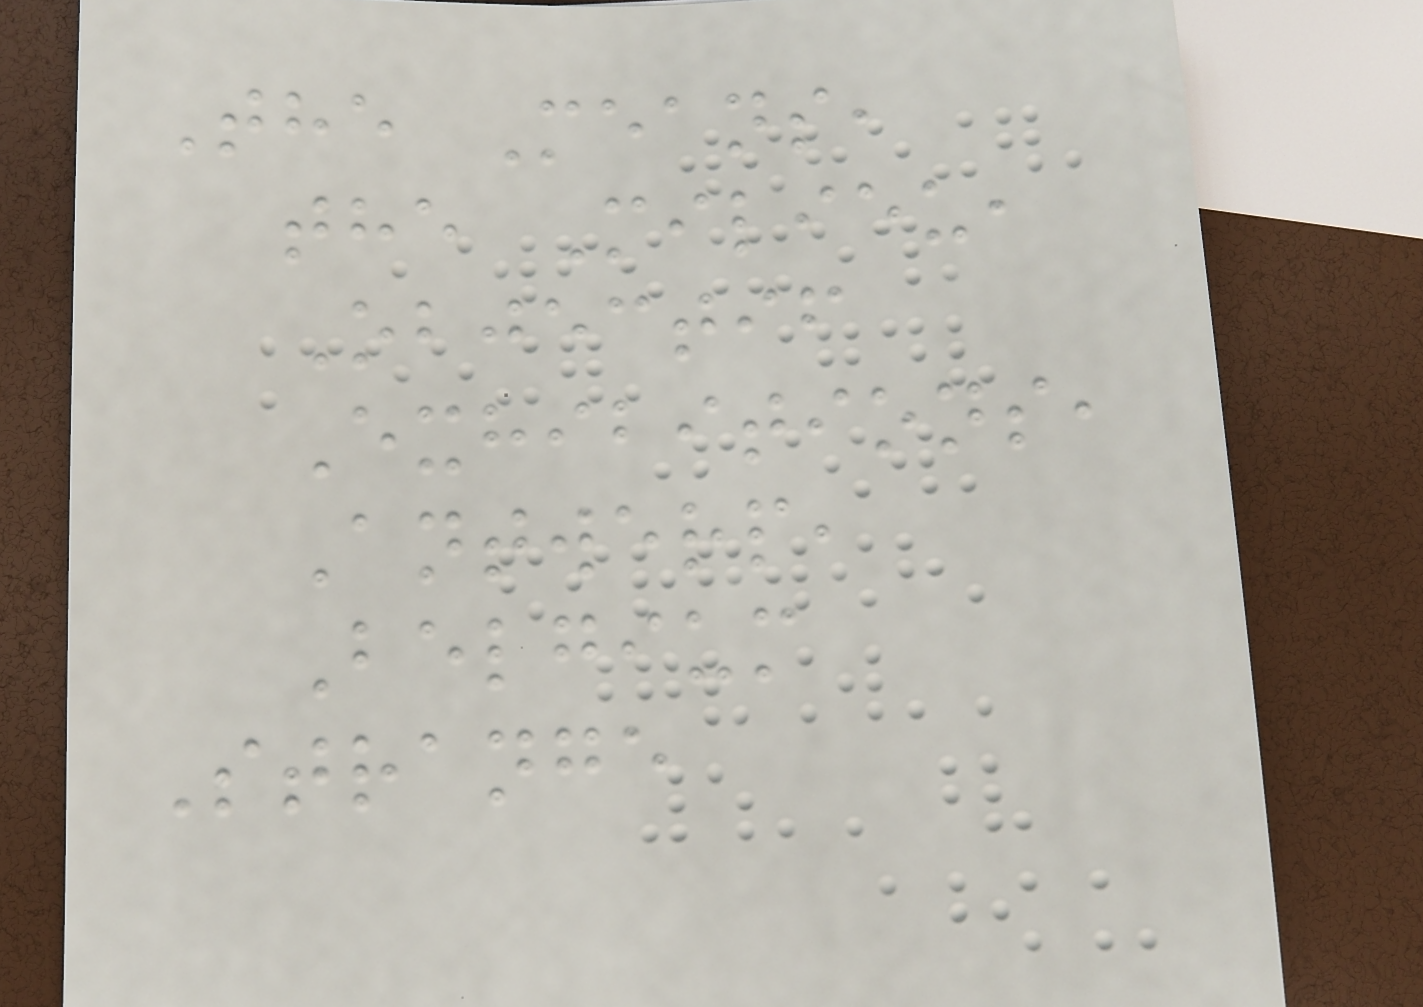The Means,
the Milieu,
Objectif
Exhibitions,
Antwerp,
Belgium
Strange
